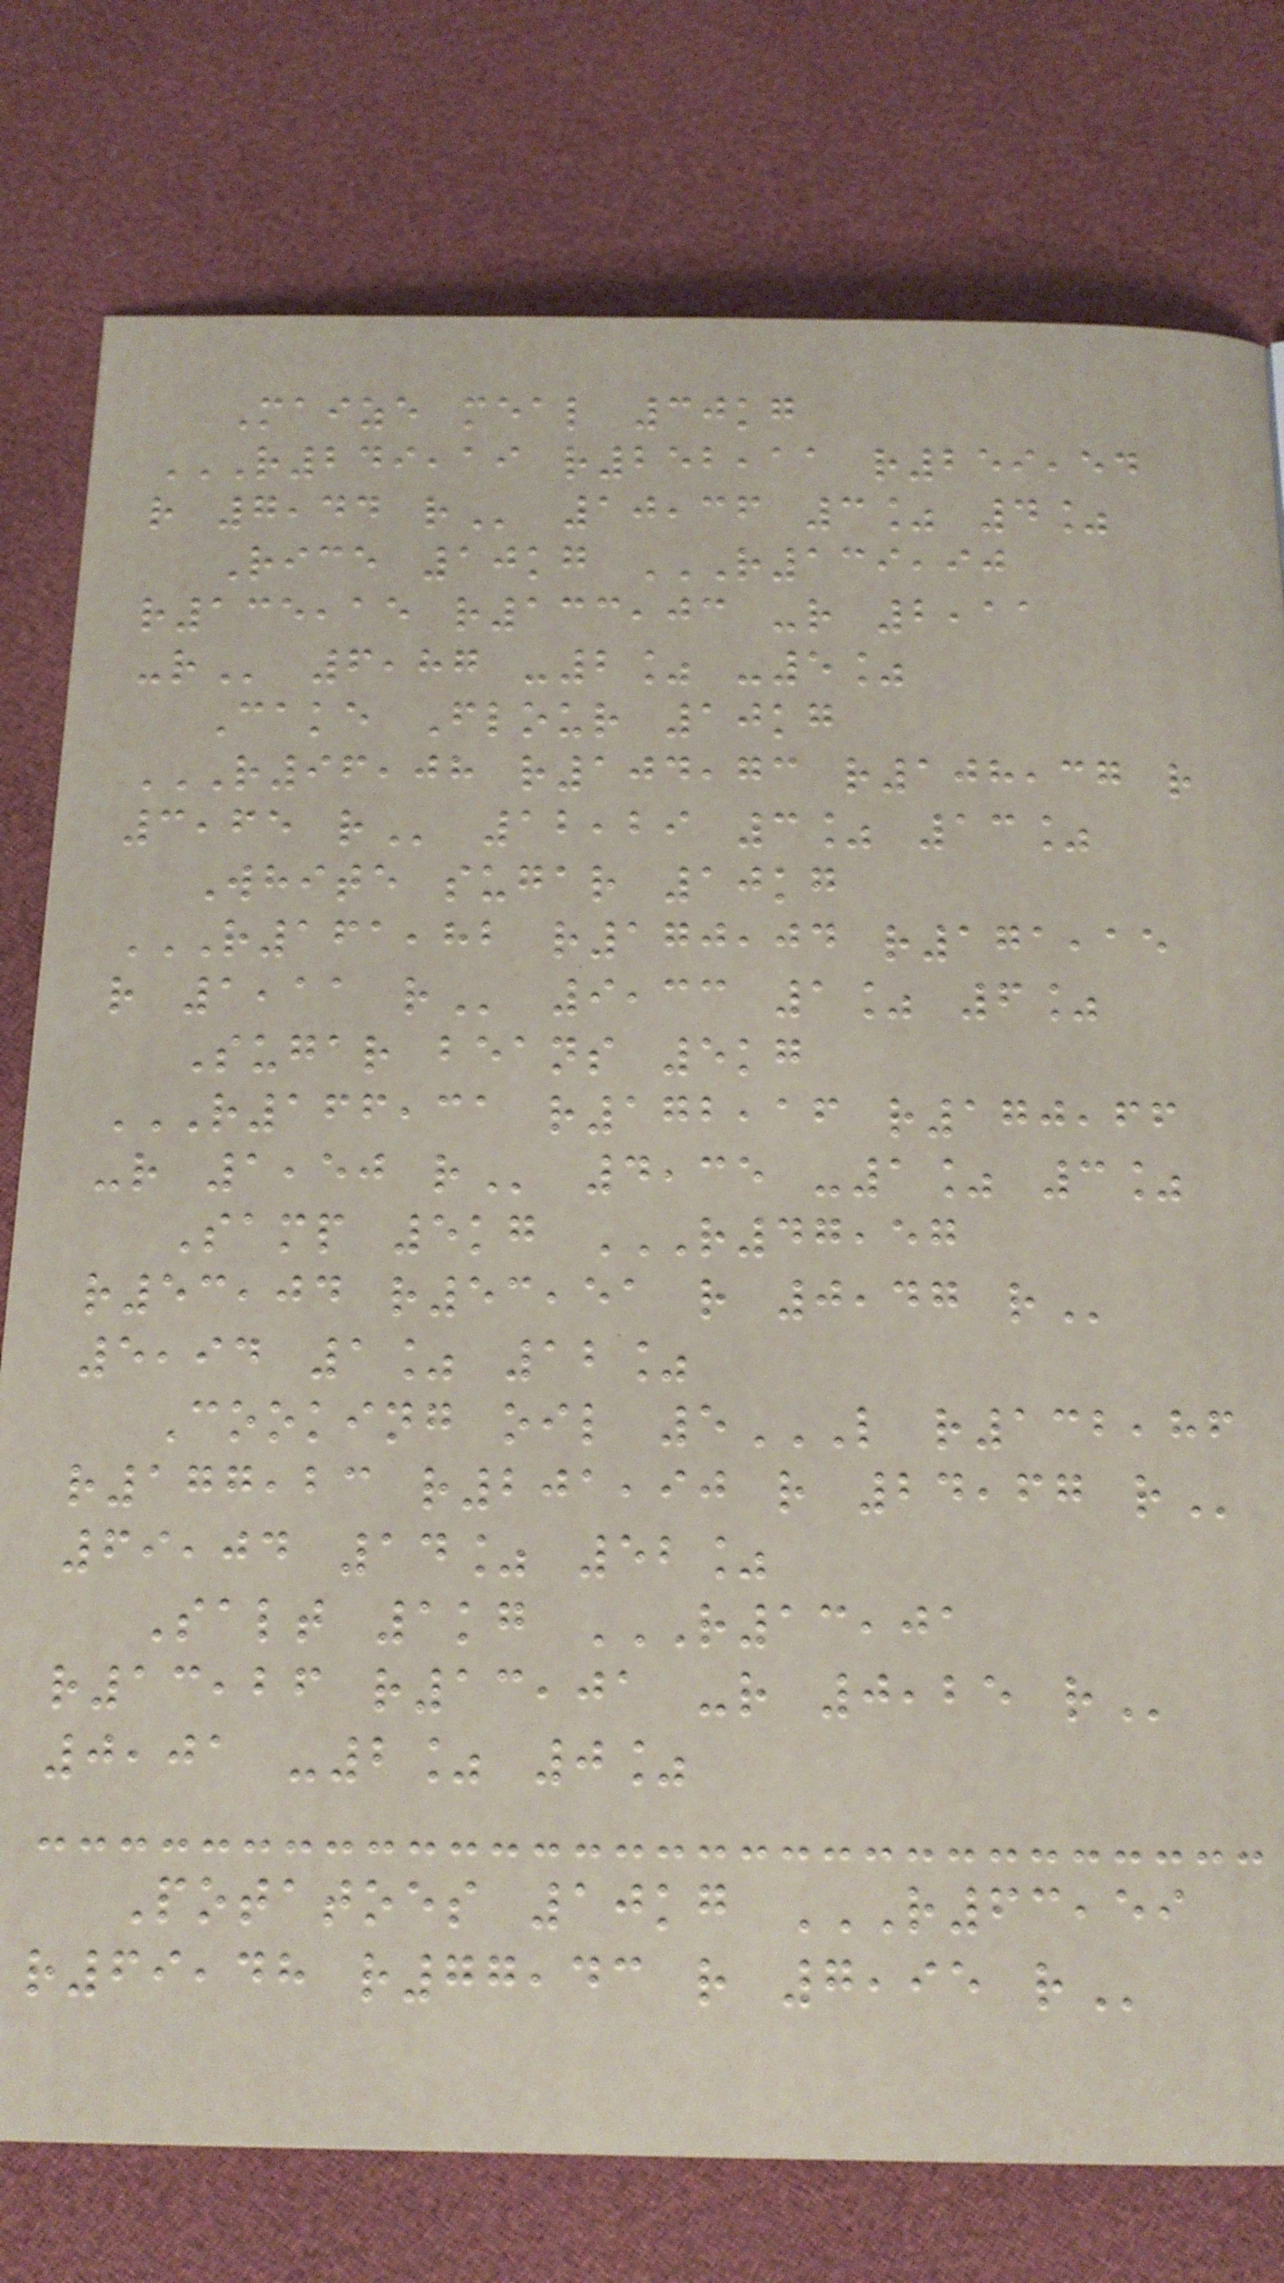Maize meal 30kg
R249,19 R252,11 R259,54
R 7,44 R 10,36 3% 4%
Rice 10kg R139,90
R135,15 R133,03 -R 2,11
-R 6,87 -2% -5%
Cake Flour 10kg
R96,08 R104,73 R108,37 R
3,65 R 12,29 3% 13%
White sugar 10kg
R161,82 R170,04 R171,15
R 1,11 R 9,33 1% 6%
Sugar beans 5kg
R166,31 R172,16 R170,66
-R 1,50 R 4,35 -1% 3%
Samp 5kg R47,57
R53,04 R53,51 R 0,47 R
5,94 1% 12%
Cooking oil 5L R132,86
R177,23 R201,90 R 24,67 R
69,04 14% 52%
Salt 1kg R13,01
R13,26 R13,01 -R 0,25 R
0,01 -2% 0%
Potatoes 10kg R63,59
R69,48 R77,43 R 7,95 R
